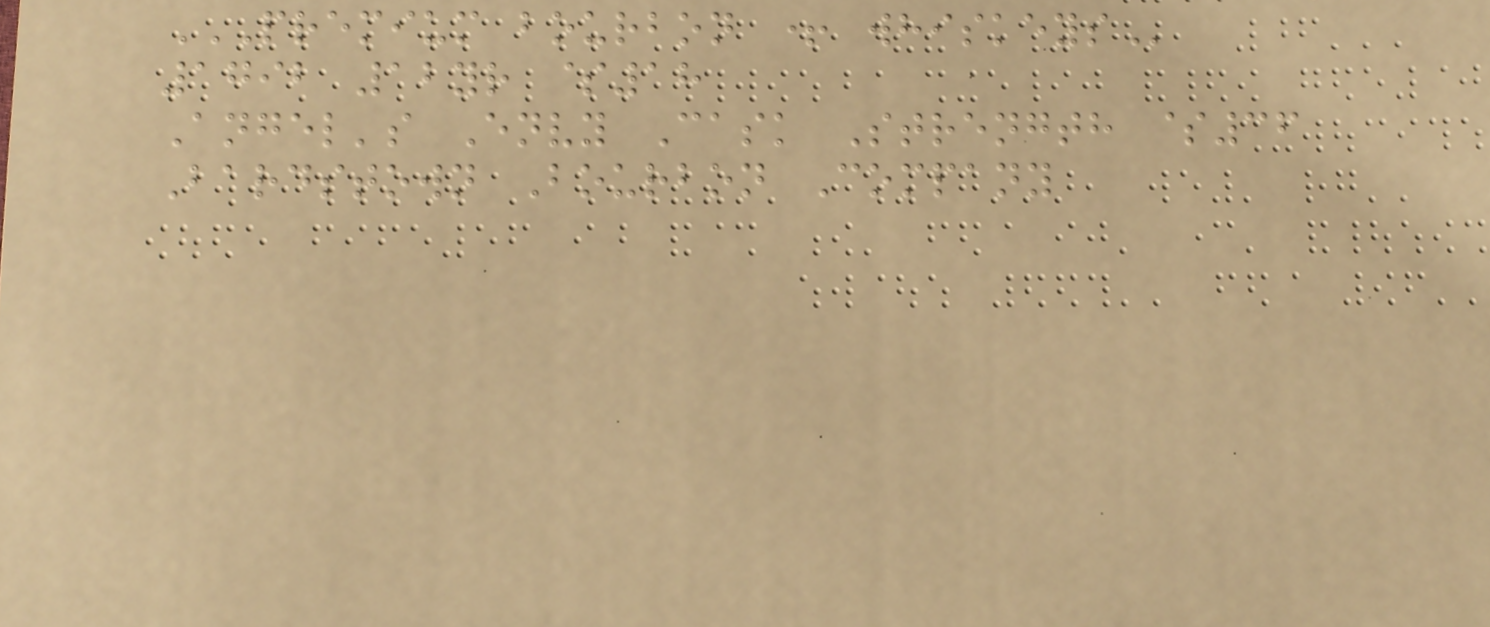PREMIUM BOURBON + WHISKEYS
1792 12yr $18
Angel's Envy Cask Strength $36
Bardstown Bourbon Company
